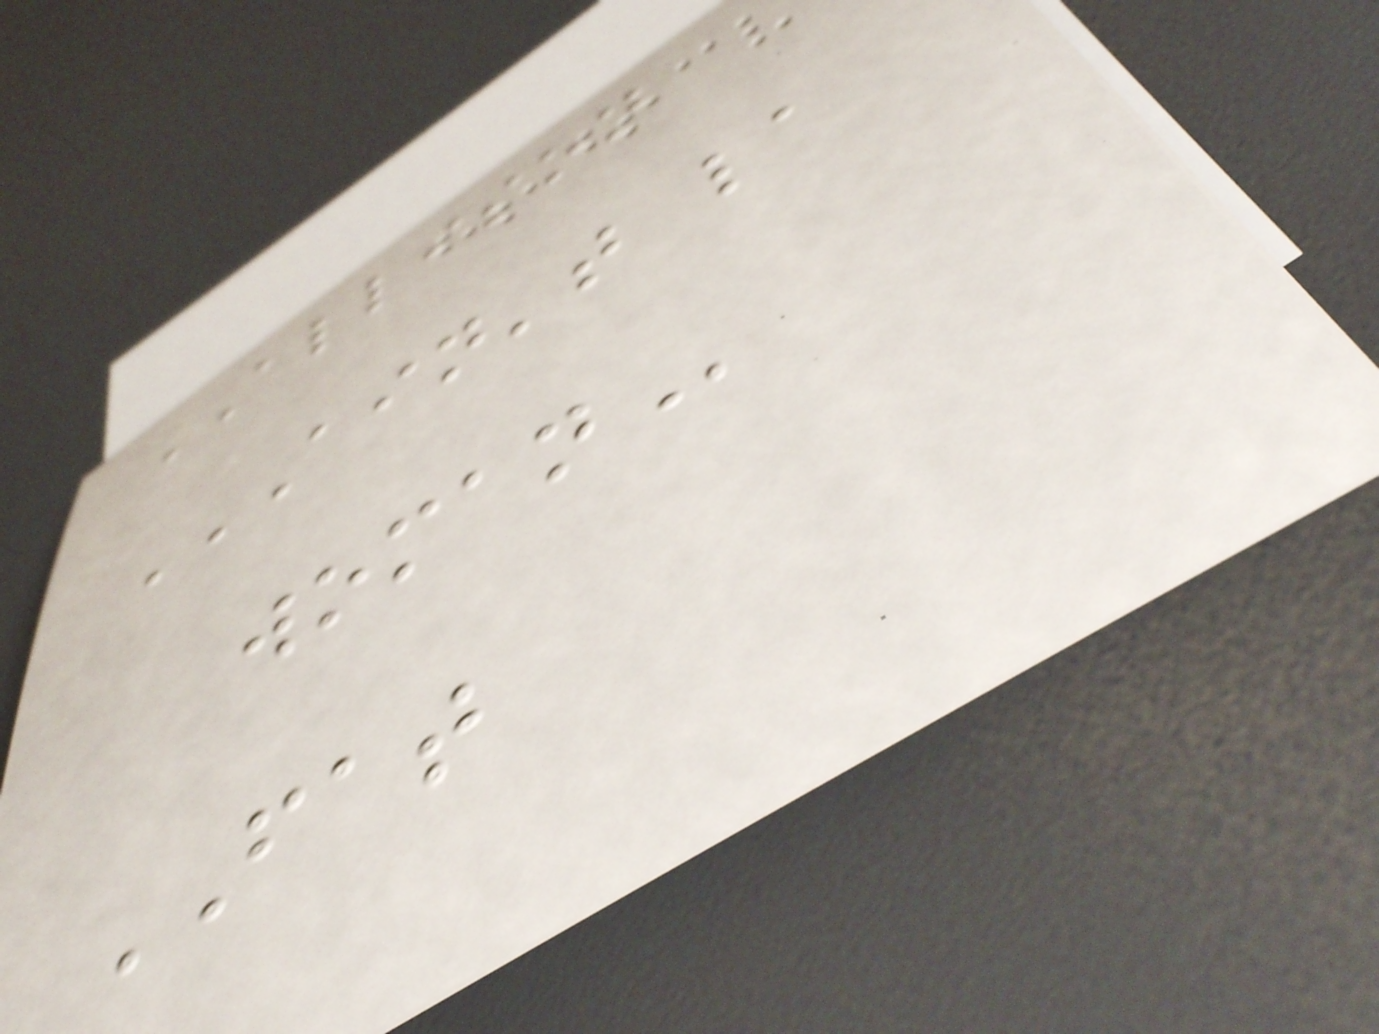ALLISON
AIN'T LA
WOMAN
FAT
